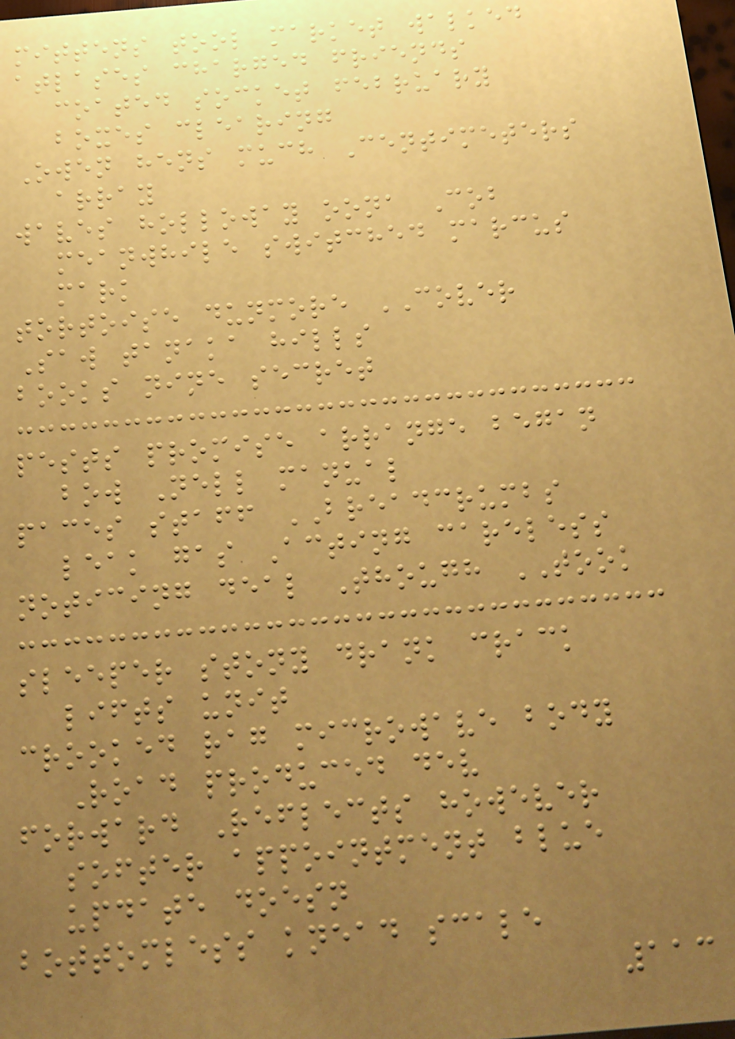mittens tool market walked
atlases charged friends
coated socket february
boxes clearing
Owen hens much Centimeters
array
waves holloway oona Cob
meanwhile switched marcus
mark
tortoise dunmore COVER
Saw tanaka hills
books nine secret
pests promise arrange began
bow Nell manual
paces staff BREADCRUMBS
leak gas Acting careless
noticing deal Though TOOK
sleeper stony drank crack
lifts unit
crooked rag microwave body
Road produced dev
forward Reflects however
softer appointment blue
update doesn
bottomless knead scale
113
